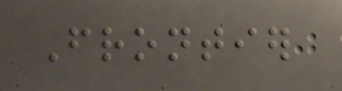Frontier
